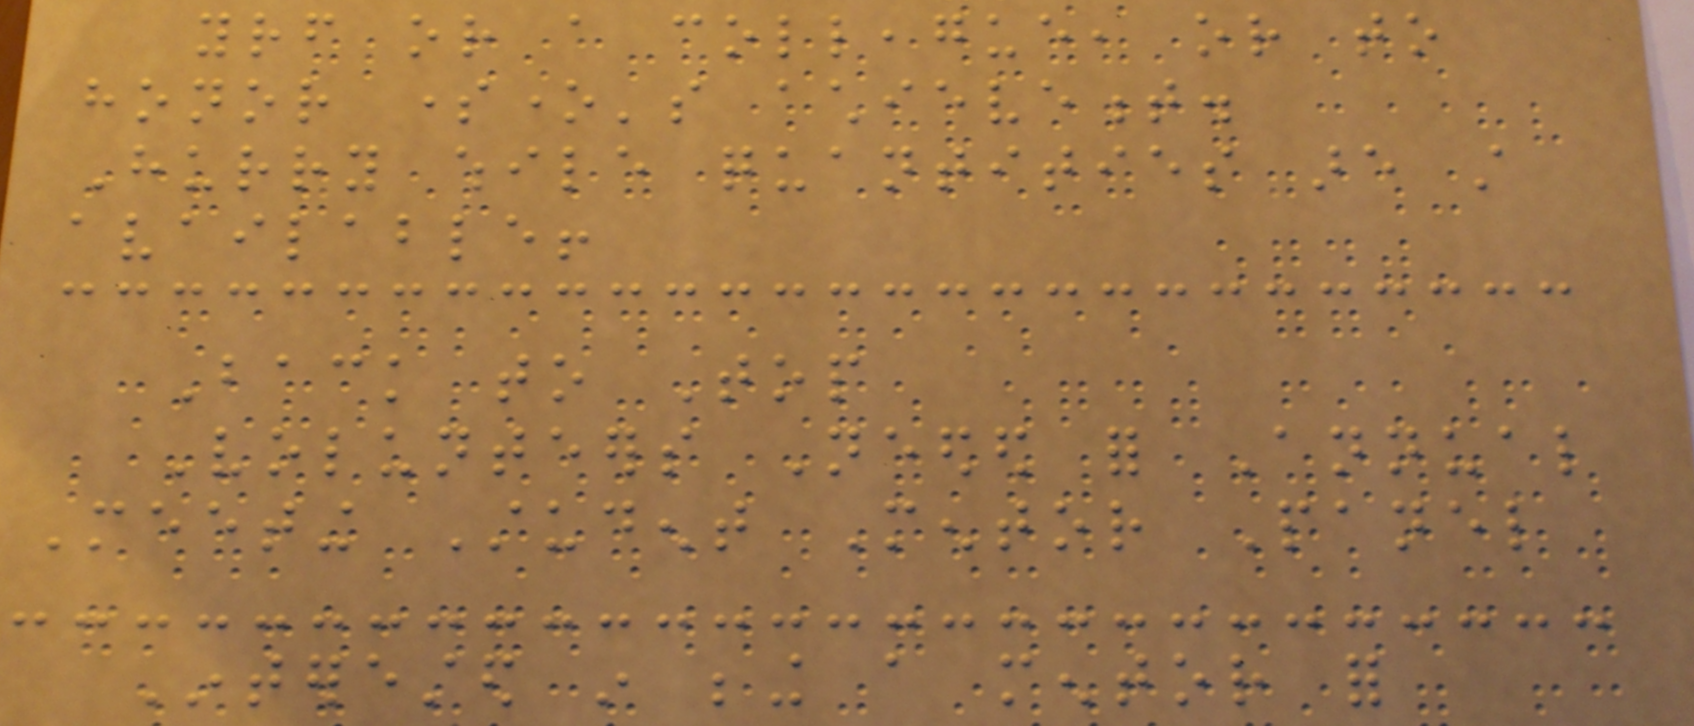yourself or a colleague, or to
honor someone's achievement.
Hurry while quantities are still
available!
Back to Top
Volunteers Needed for Annual
Meeting Student Mentor Panel
Interested in being a mentor for
